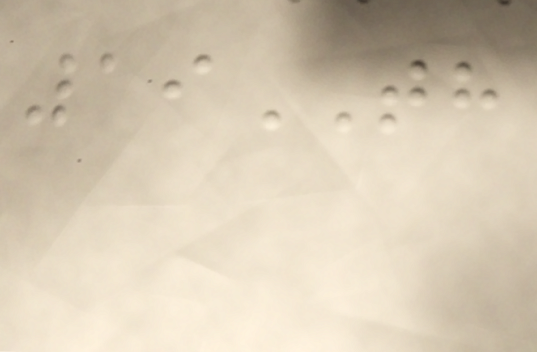19TH
